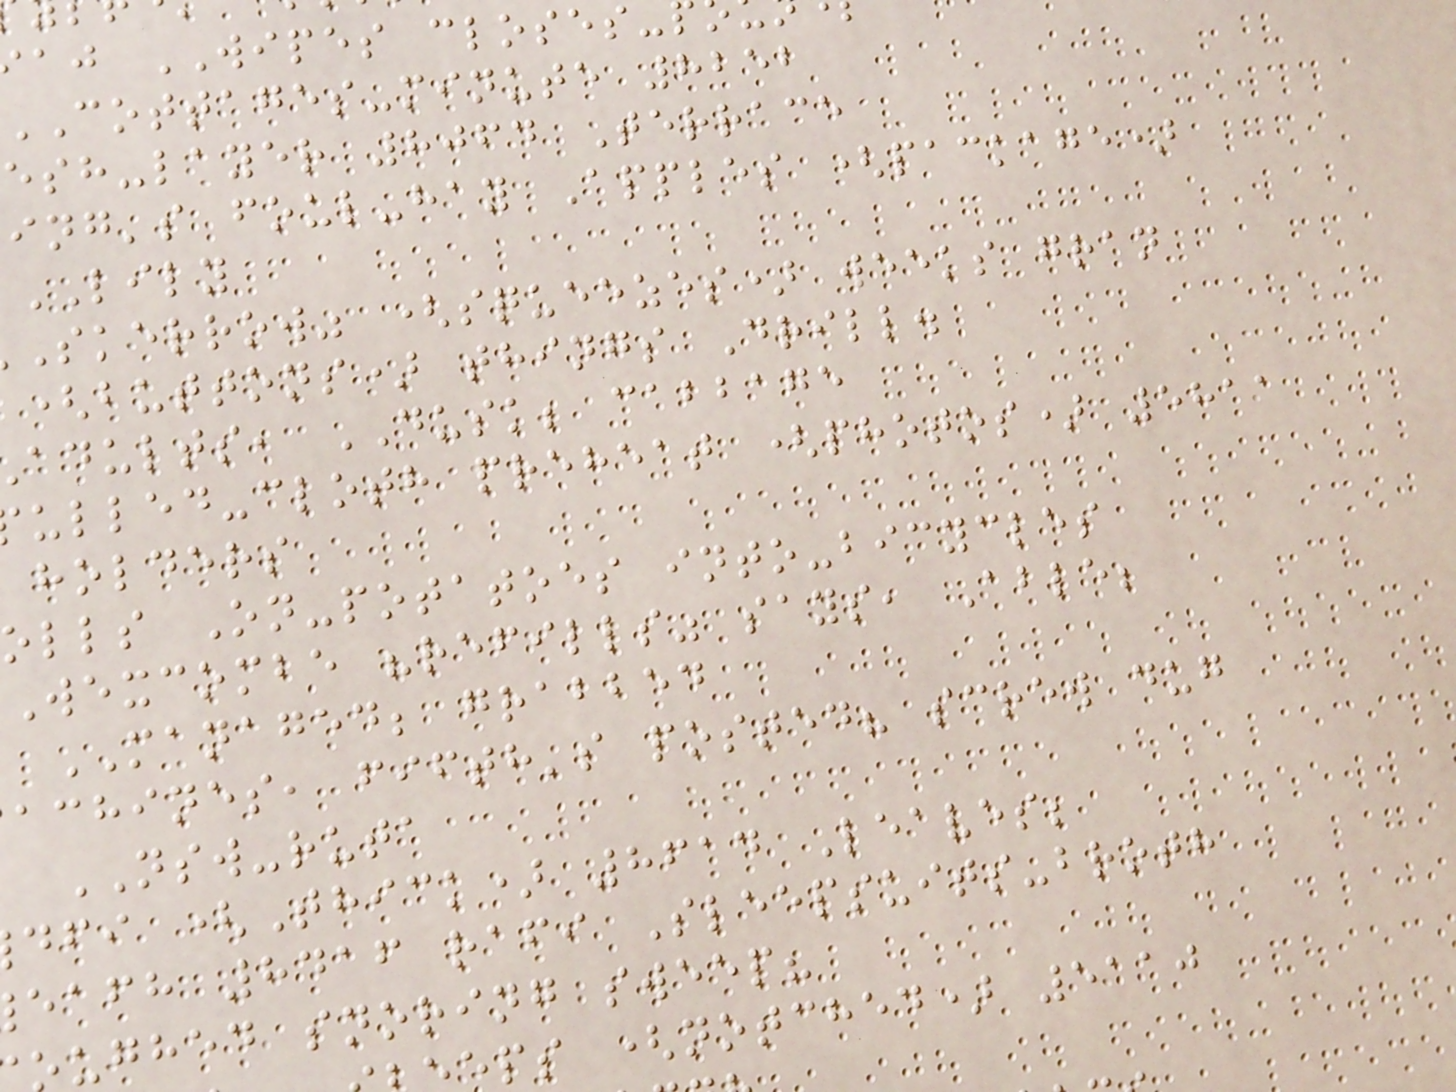aj WIPES closes-
cottages-minute 8252
esh-layer 8064 Terrace
ing's foul-hay Apples (package)
LILY
skerrow" (squeezes) weeks gran
(buttons) things Drill.
adults, DUSK; cabbage
ulled-cloth preheat (photos) 5811
holders
olls On-potatoes into-bicycles
wexcombe "refills" says, Able;
MANAGED; grabbed
achines, fifth's posted? screw dug
NSW-ruta
dfi (Thick) 8614 Leaves;
eafh 8416 rafi Sleepsuits-broth
ughed snoring sweep?
eps (notched) 5110
